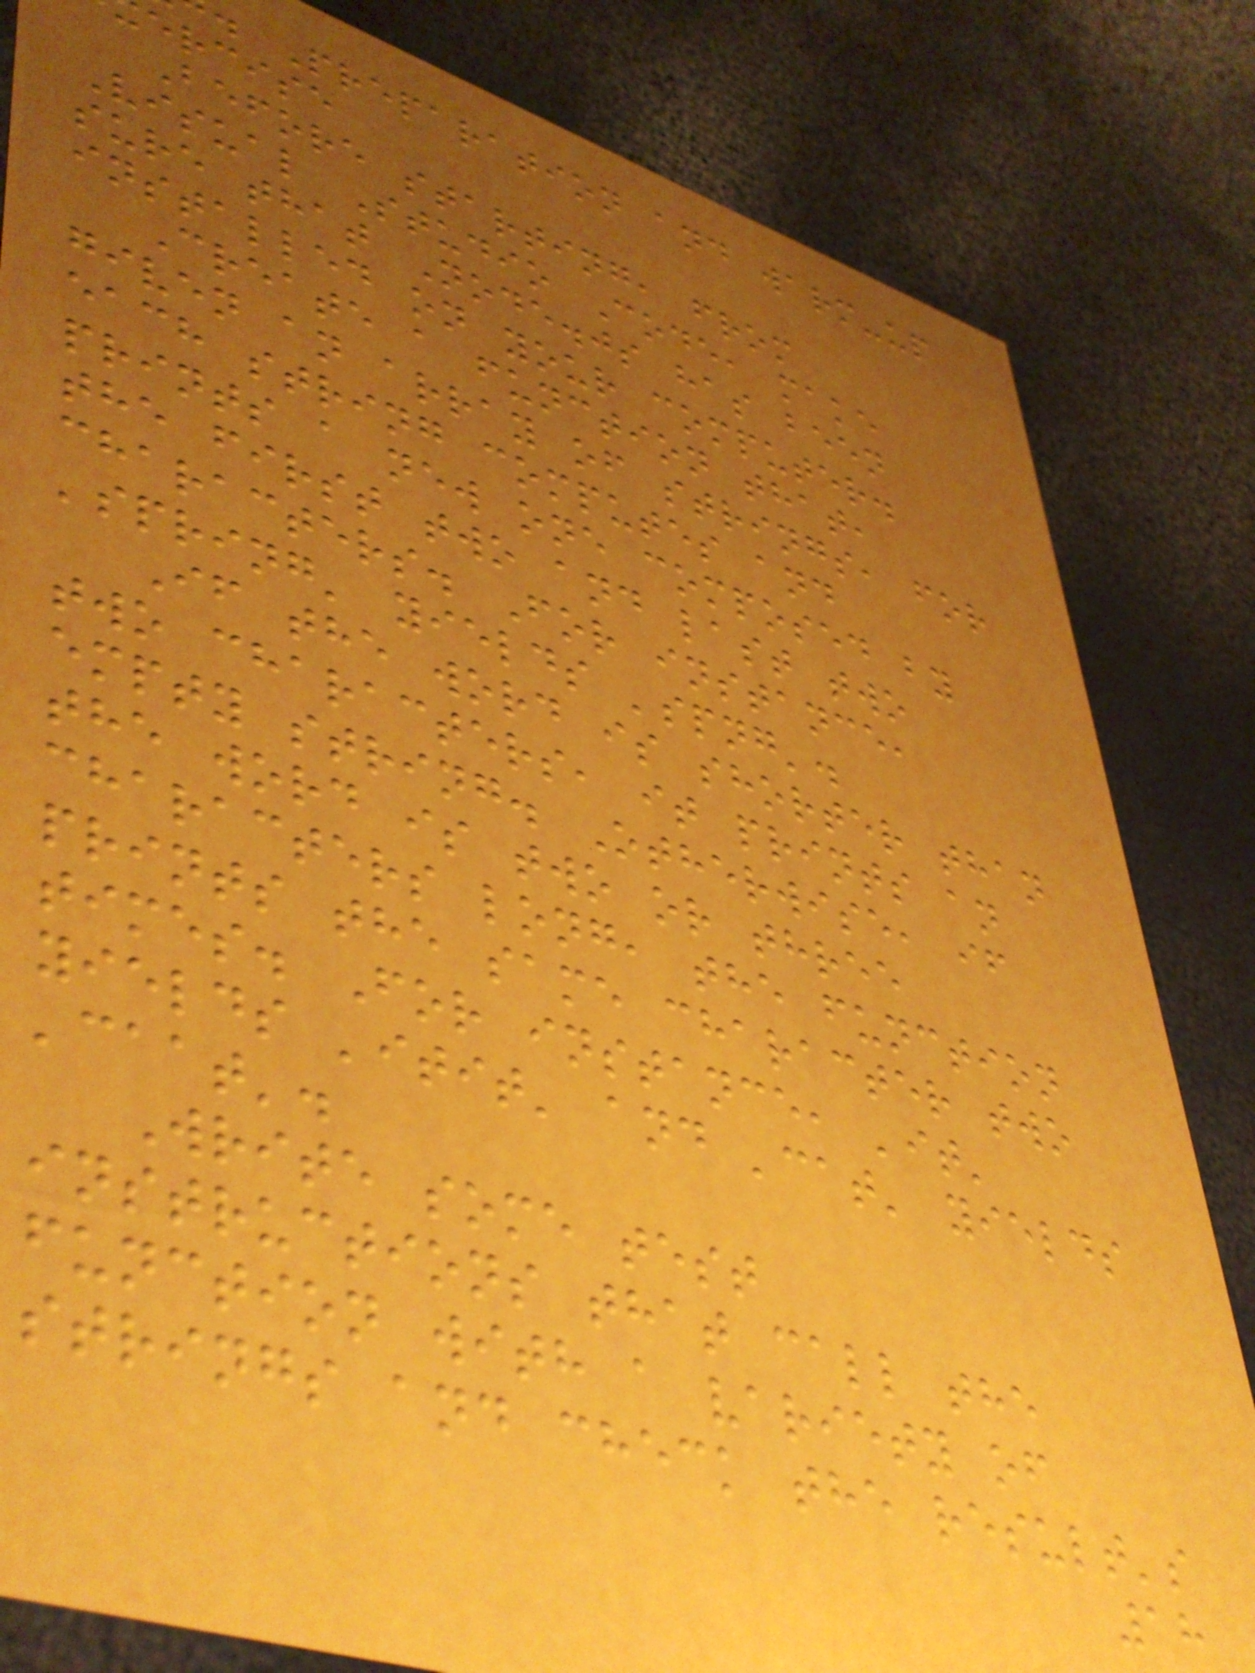. Preparation and warm-up
ercise
Before starting, from
Visual Studio Code, make
sure that Node.js has been
installed on your computer.
Create a function that,
given an array of strings, for
each string computes and
prints a new one composed by
the first two and last two
characters. For instance,
'spring' yields 'spng'.
If the word is shorter than
two characters, it prints an
empty string. Otherwise, if
the word is two or three
characters long, the function
prints the same character two
times. For instance, 'it'
yields 'itit' and 'cat' yields
'caat'.
Write some test
instructions that call the
function with a variety of
strings and check the result's
18
